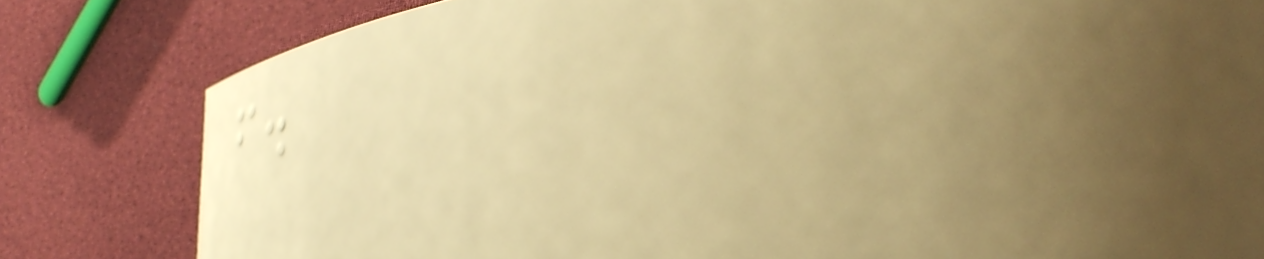f.
